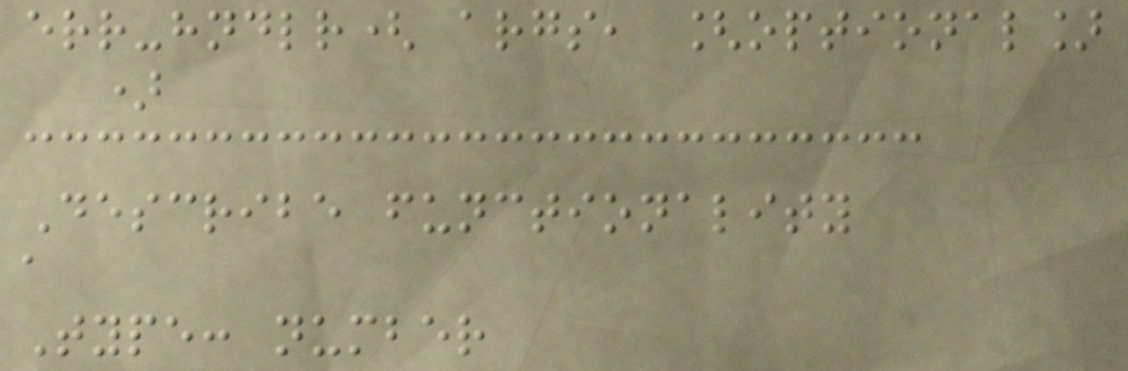err-hndlr( args, [optional]
)
Describe functionality
a
Type: number
